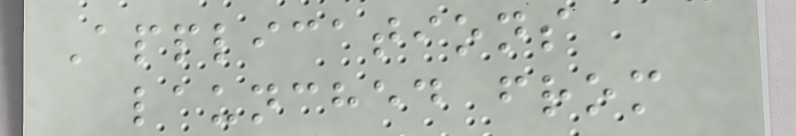Applications
launched from
